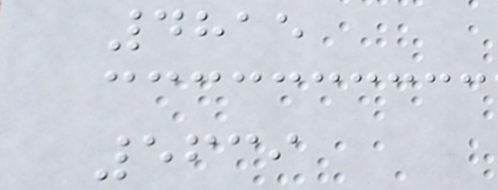4815
5639
